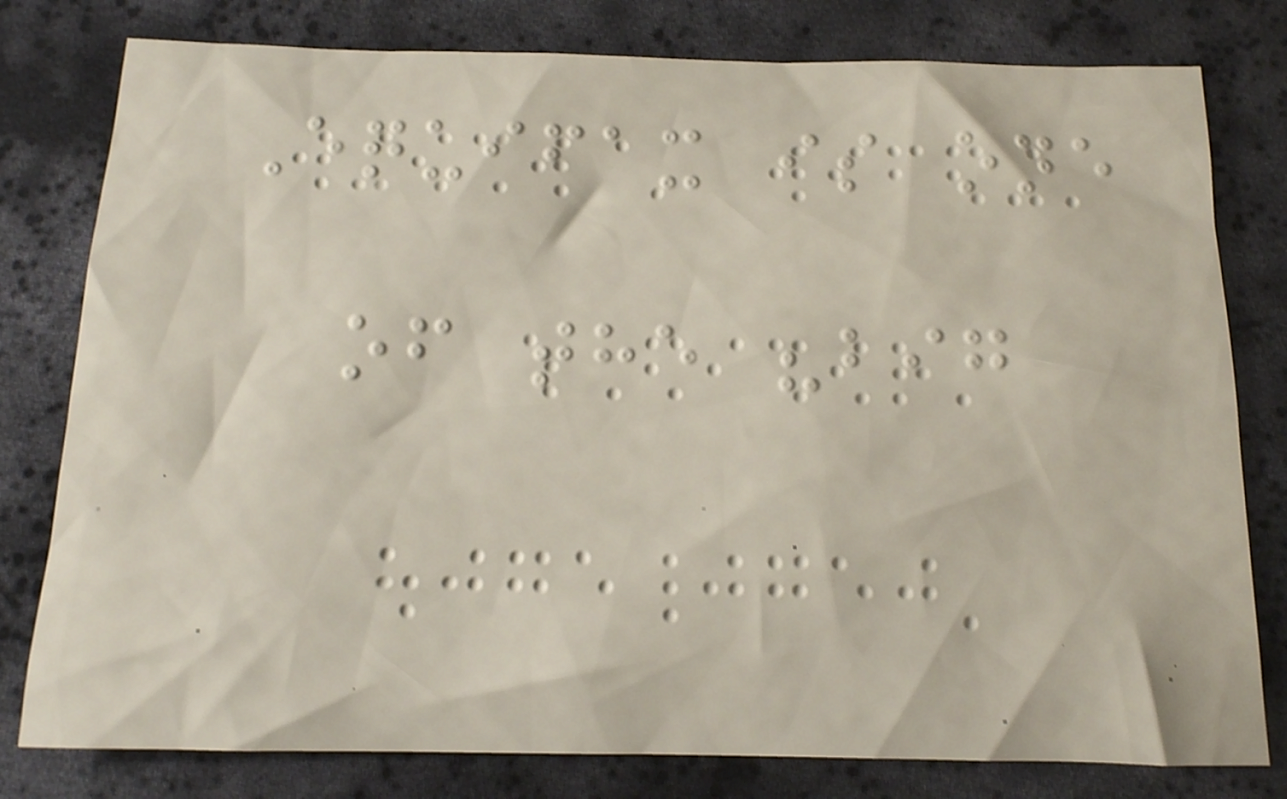Equifax is one
of the "big
